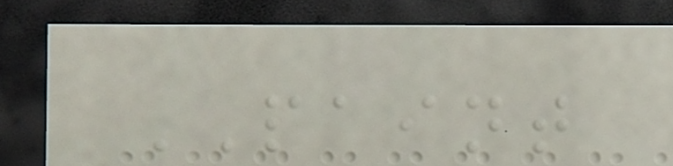PAINT
